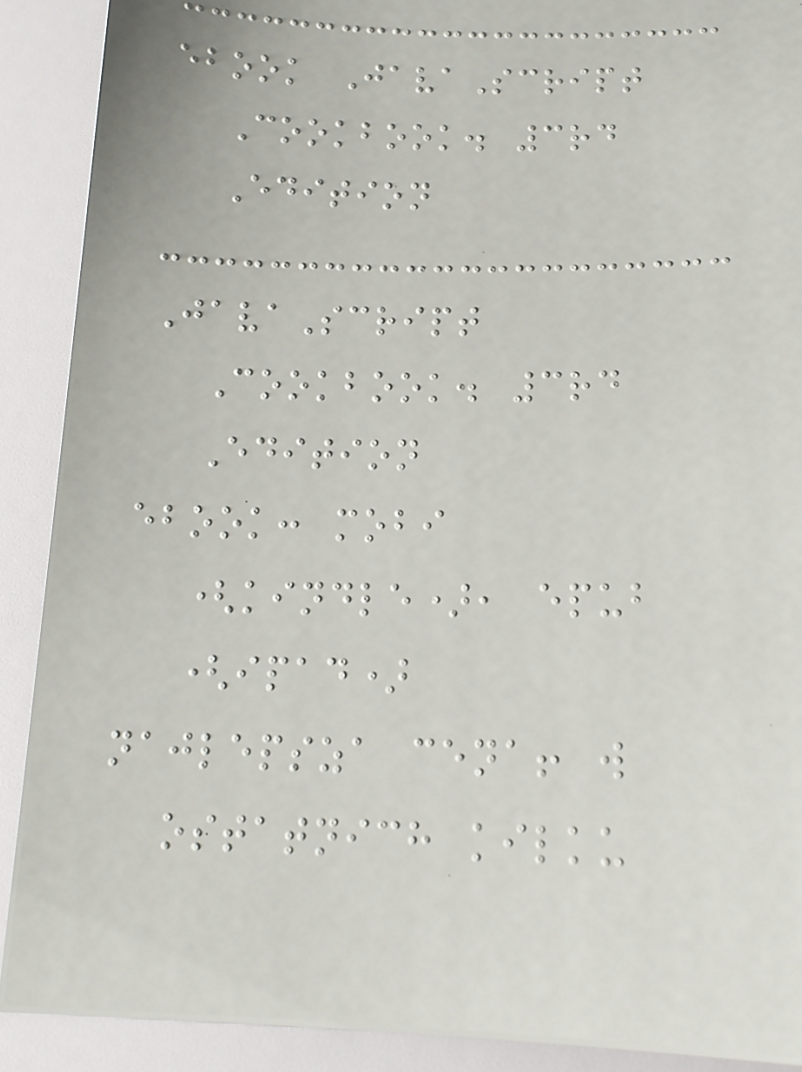ebook JavaScript
Cookbook. 3rd
Edition
JavaScript
Cookbook. 3rd
Edition
ebook: mobi
(kindle), epub
(ipad)
najlepsza cena! w
ostatnich kilku
